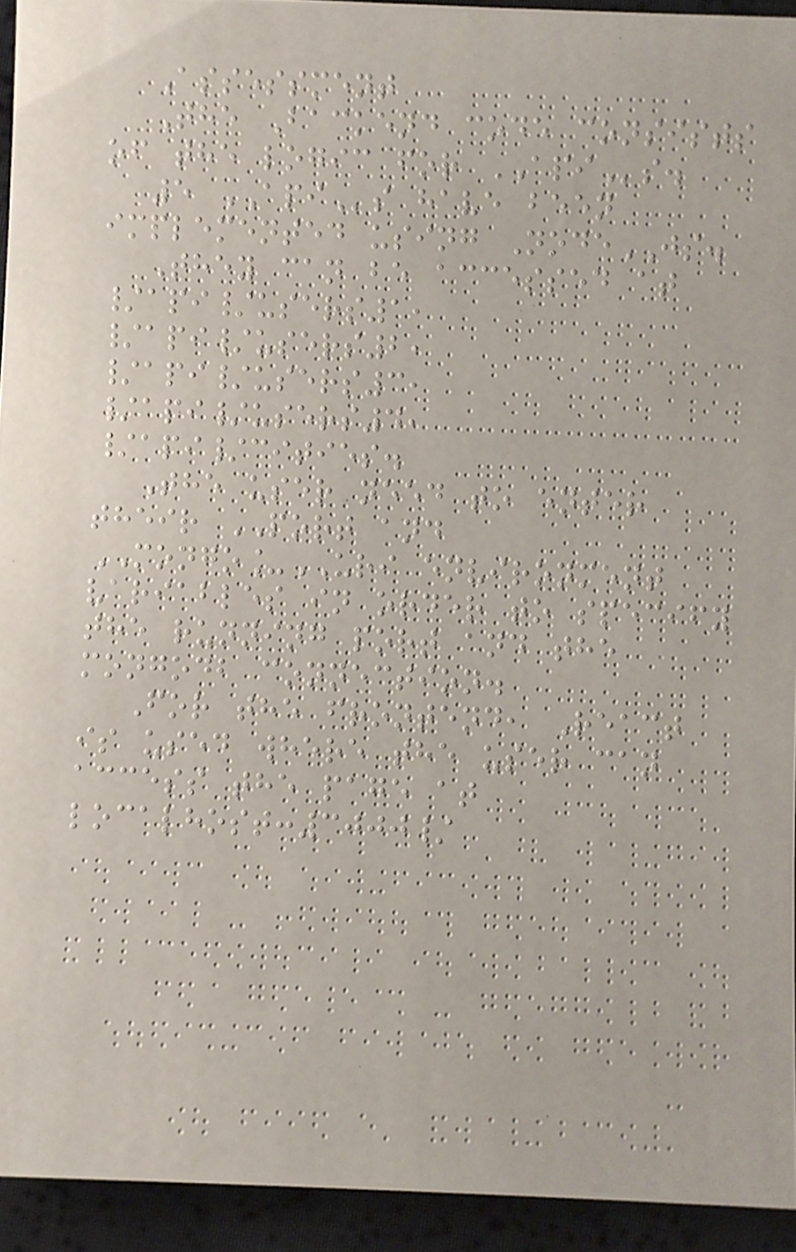Assessment
The Backend code consists
of the logic for APIs.
5 APIs have been
implemented using NodeJS.
They can be accessed at
/api/users1,
/api/users2,
/api/users3,
/api/users4,
/api/cities.
The user need to enter
their PORT and
MONGO_URI environment
variables in order to specify
the running port and the
mongodb connection.
For the frontend, React
is used where the user can
access the page at
localhost:3000/
